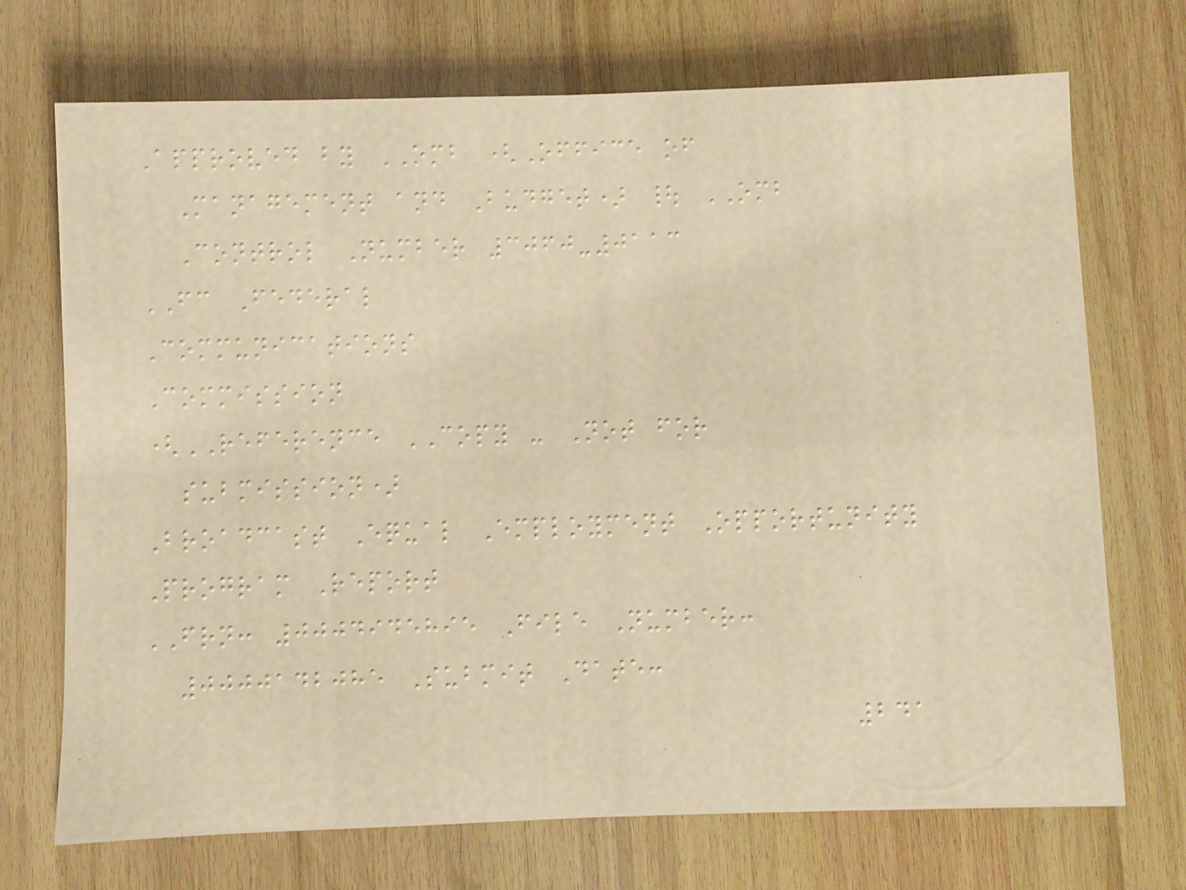Approved by OMB (Office of
Management and Budget) | OMB
Control Number 3060-0113
FC Federal
Communications
Commission
(REFERENCE COPY - Not for
submission)
Broadcast Equal Employment Opportunity
Program Report
FRN: 0004945895 File Number:
0000142085 Submit Date:
241
